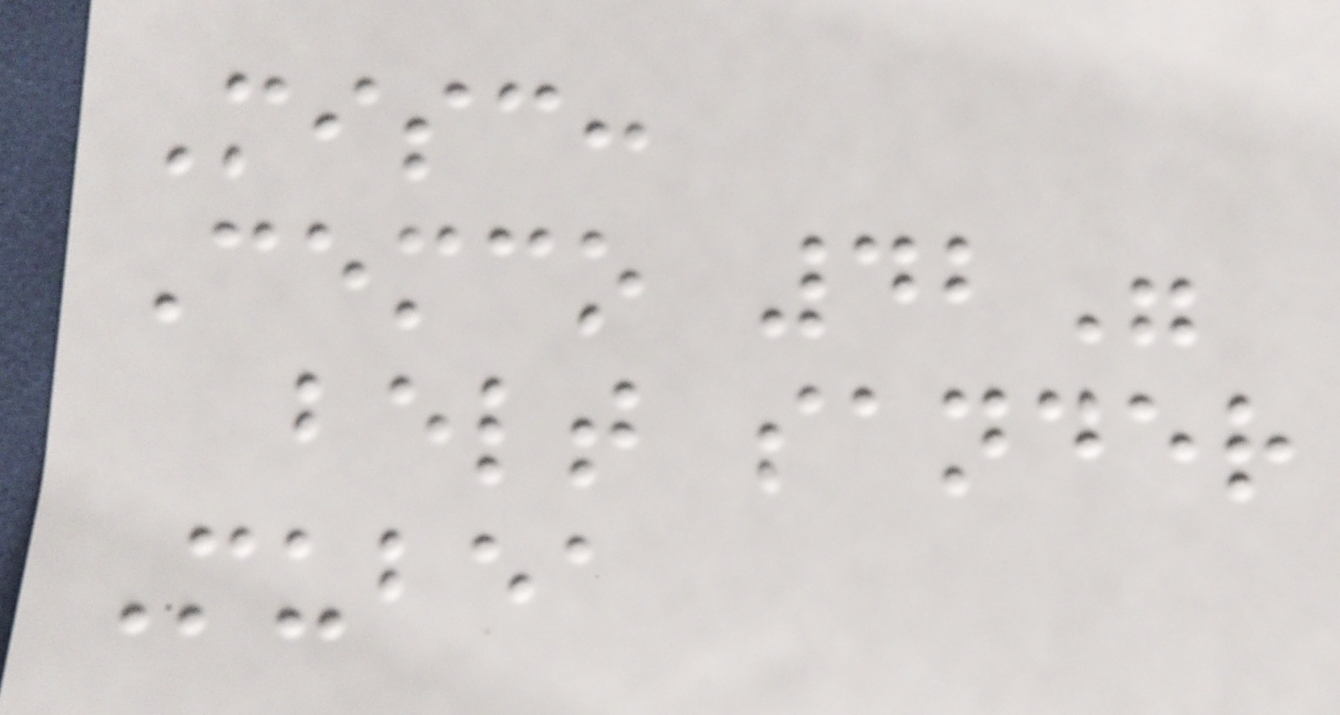Misc:
Cemco 42"
belt sander
Mubea
